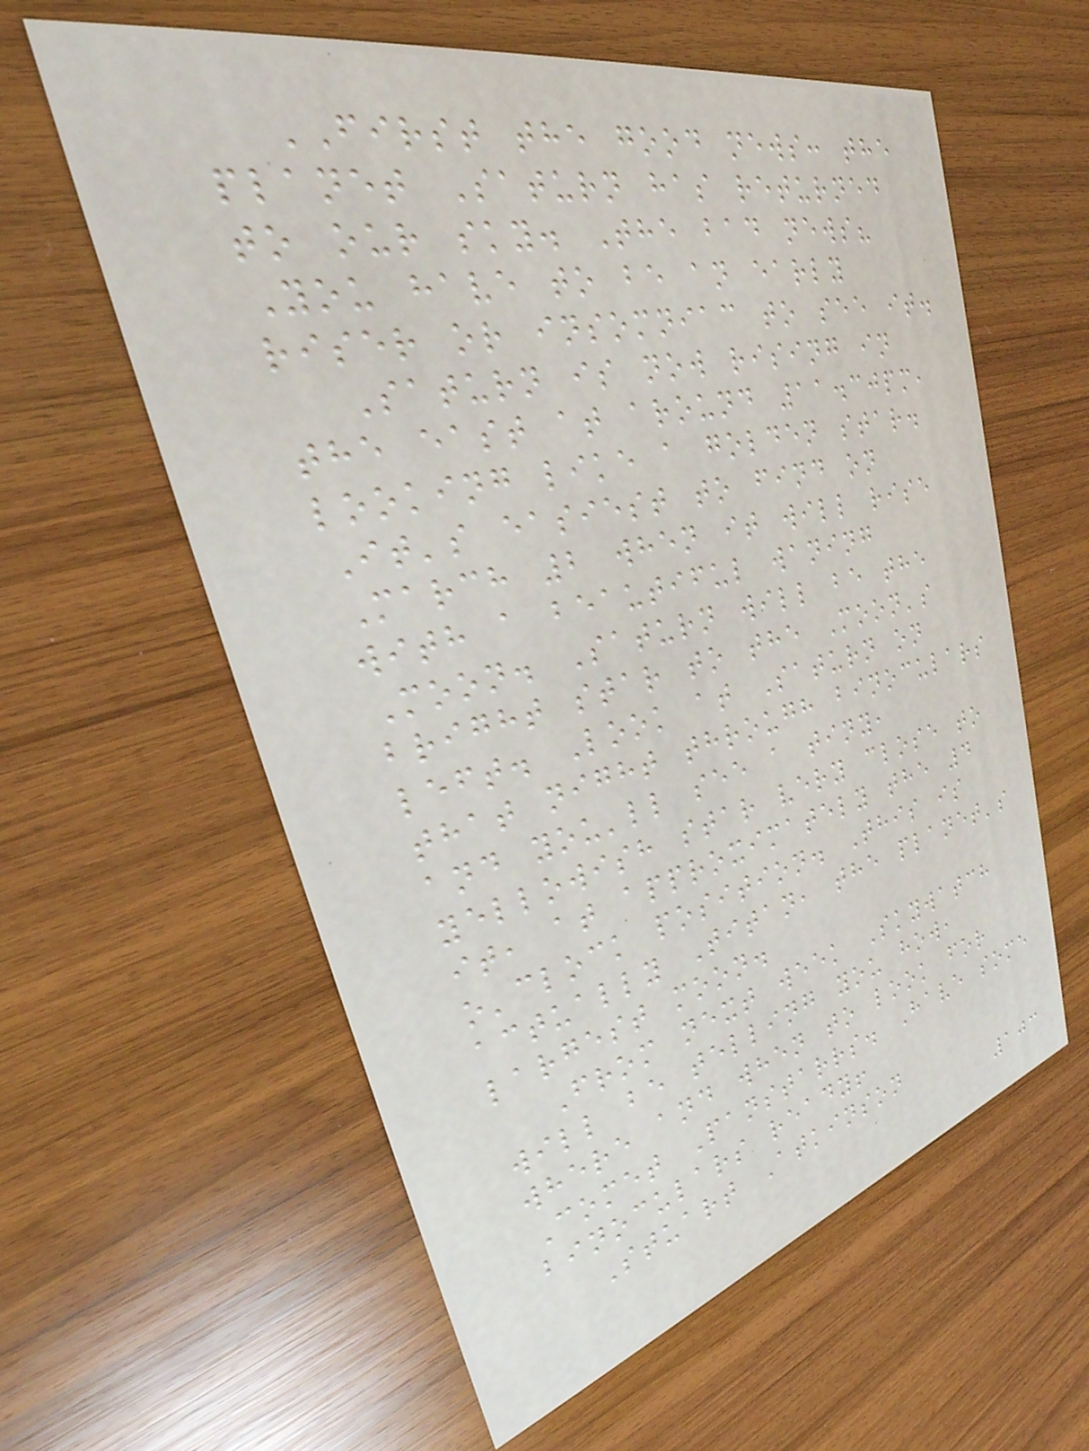FIRST the good news: the
planet Saturn has returned
to our sky. The bad news?
You have to be an early
riser or insomniac to see it.
Saturn is now rising in
the east at around 11.30pm,
looking like a golden star.
It's easiest to find on
March 2 when it will rise
with a beautiful waning
Moon. Saturn will be the
bright star to the Moon's
left. Look at Saturn on
that night through binoculars
and you'll see a tiny,
yellowish star very close to
it, at approximately the 4
o'clock position. This is
actually Titan, the planet's
largest moon.
From next week Skywatch
will be telling you how,
where and when to look for
Comet Panstarrs. Have some
binoculars ready!
Stuart Atkinson
103
